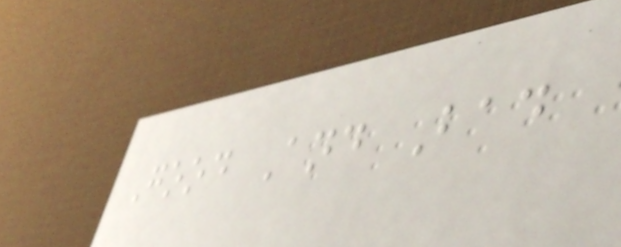Good And Bad
